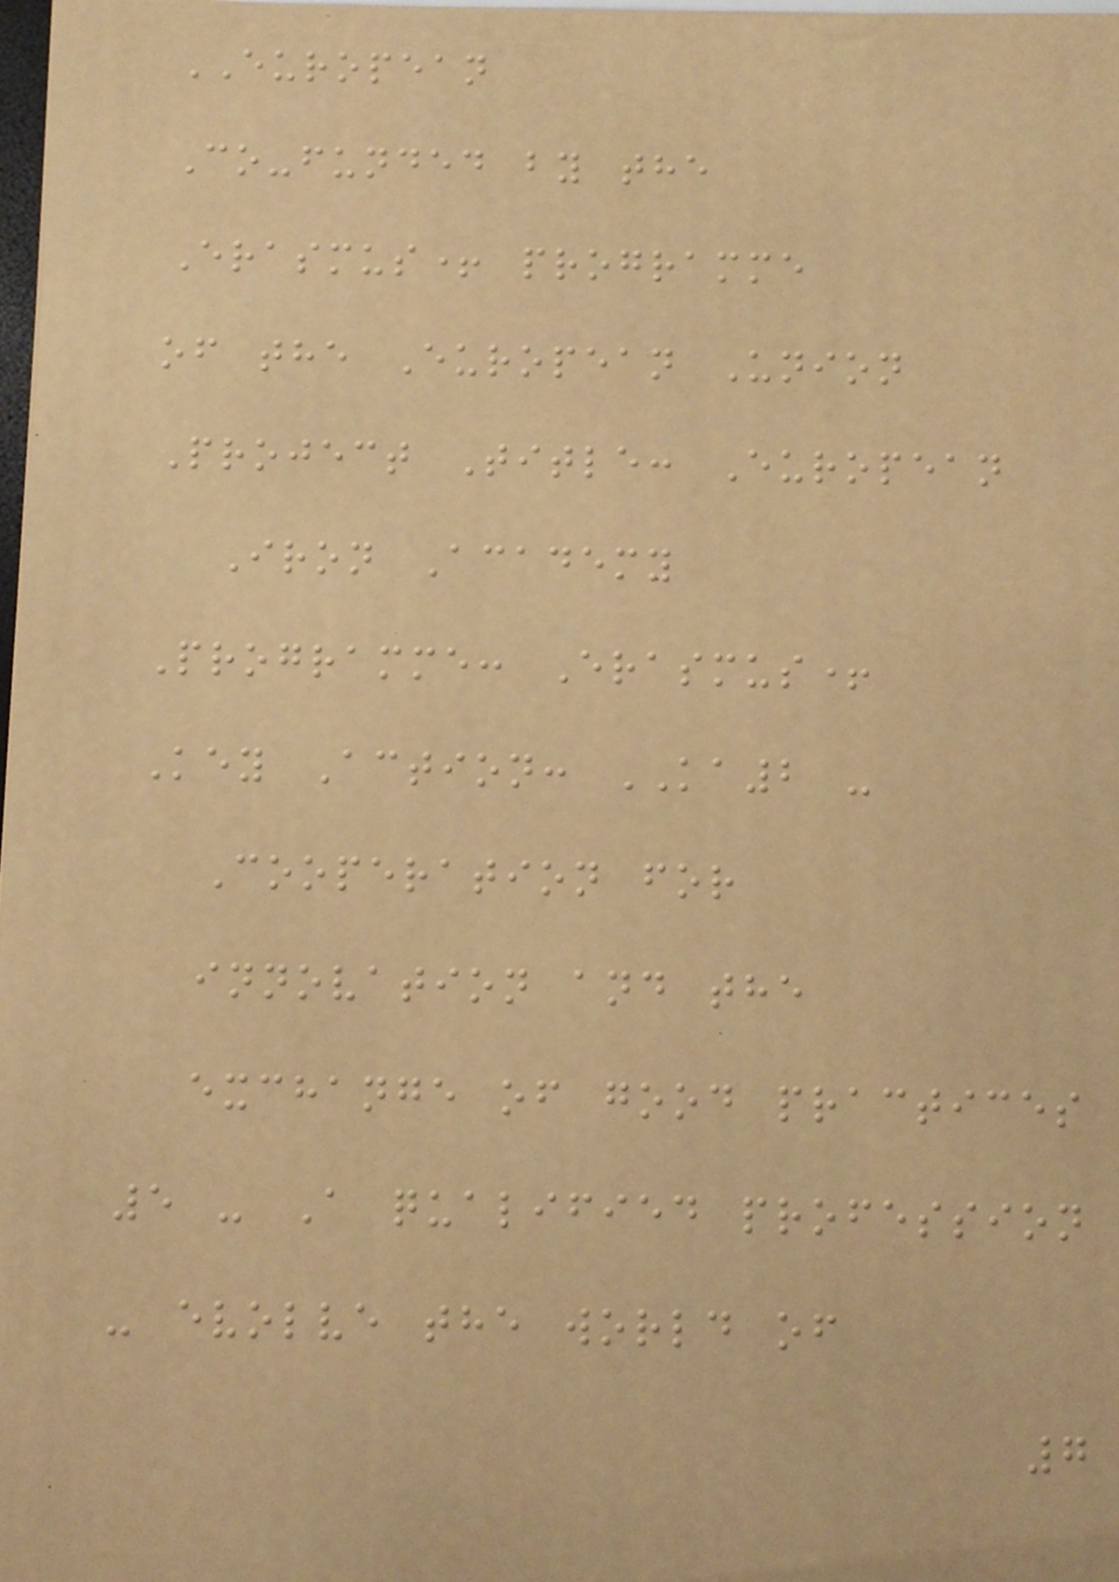EUROPEAN
Co-funded by the
Erasmus+ programme
of the European Union
Project Title: European
Iron Academy
Programme: Erasmus+
Key Action: KA2 -
Cooperation for
innovation and the
exchange of good practices
5 - A qualified profession
- evolve the world of
7
